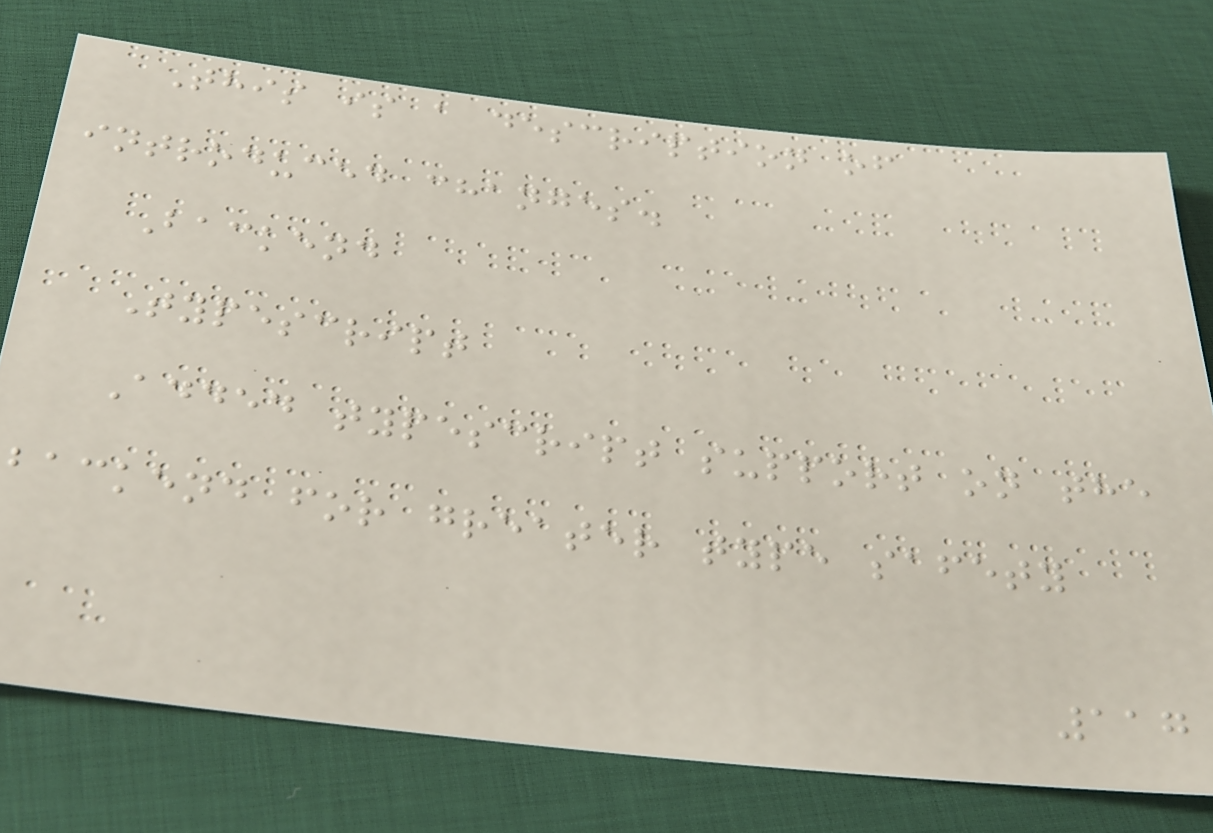This is a description of
introduced changes.
Backend
Typescript
Added typescript support on the
backend for greater type safety
117
